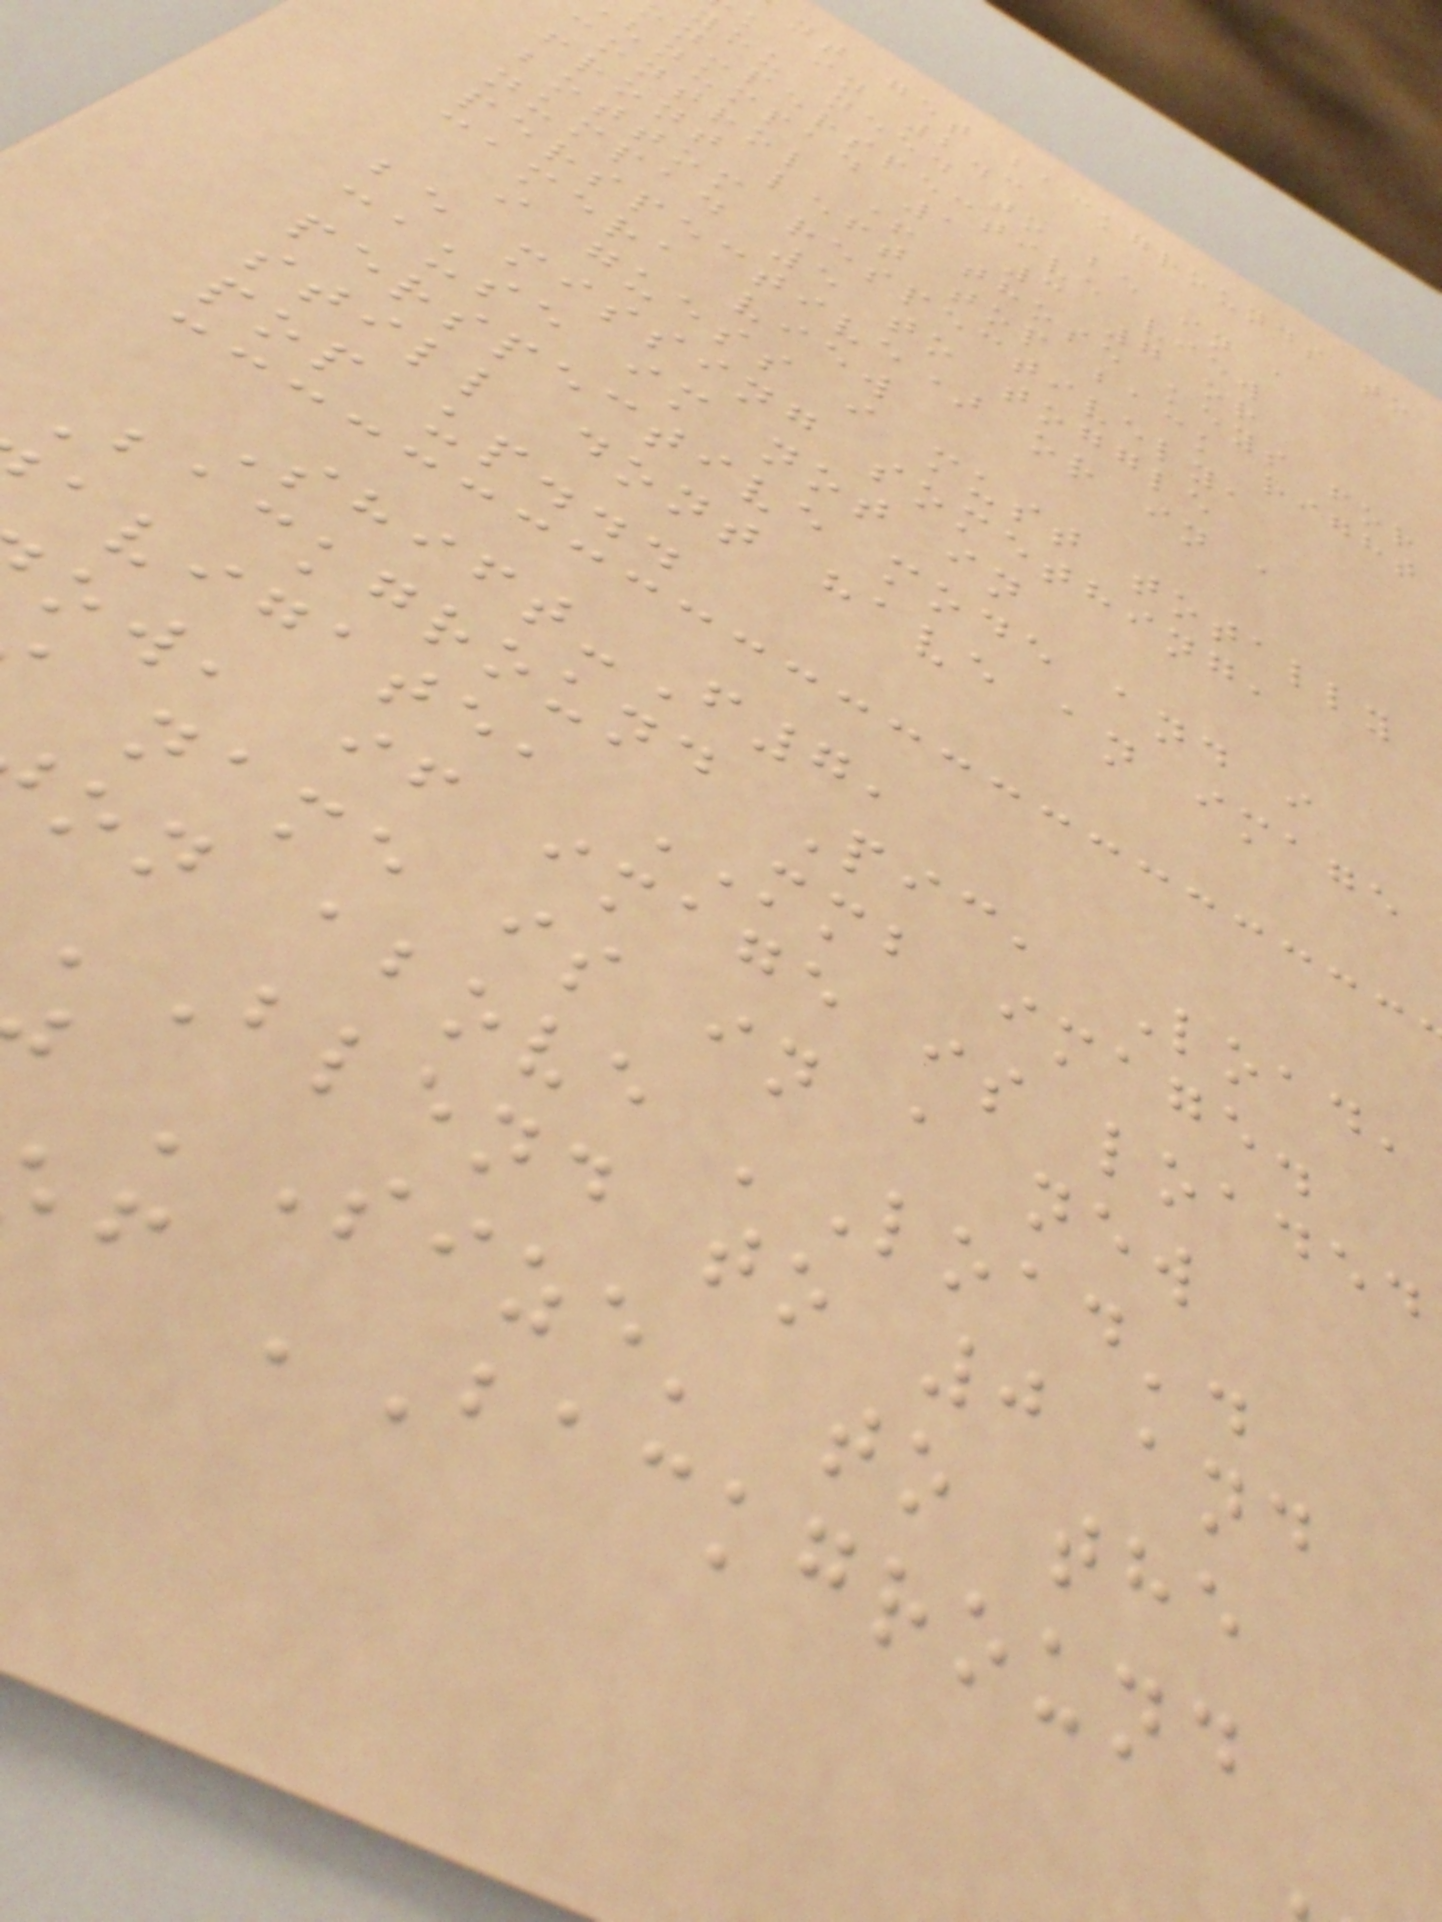nt get backgrounds to
k in 2.3
you need to be in a
n-perspective view
numpad 1 3 7 or
control + those keys for
front left top back right
bottom respectively,
numpad 5 to toggle
perspective) or in a
camera view
i guess i must totally
be missing something,
cause im not in
perspective mode and i
still dont have an image
pop up...
Shift-F7,
Background Pic, Load,
avigate, MMB image.
ow, if image is loaded
name is in a new
on above 'Load'.
'Blend to 0 and
'Size' to the
f 'Background
